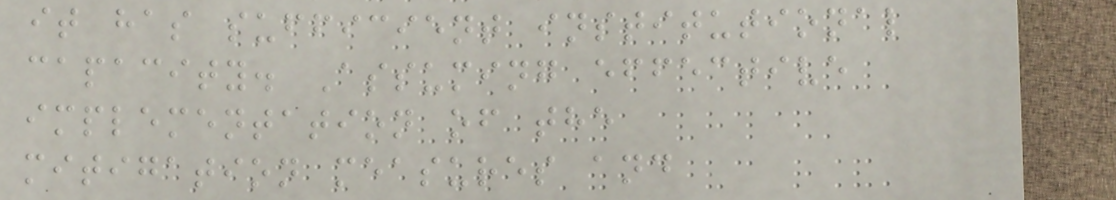it has sufficient institutional
capacity. Assuming effective
implementation of the
mitigation measures and
